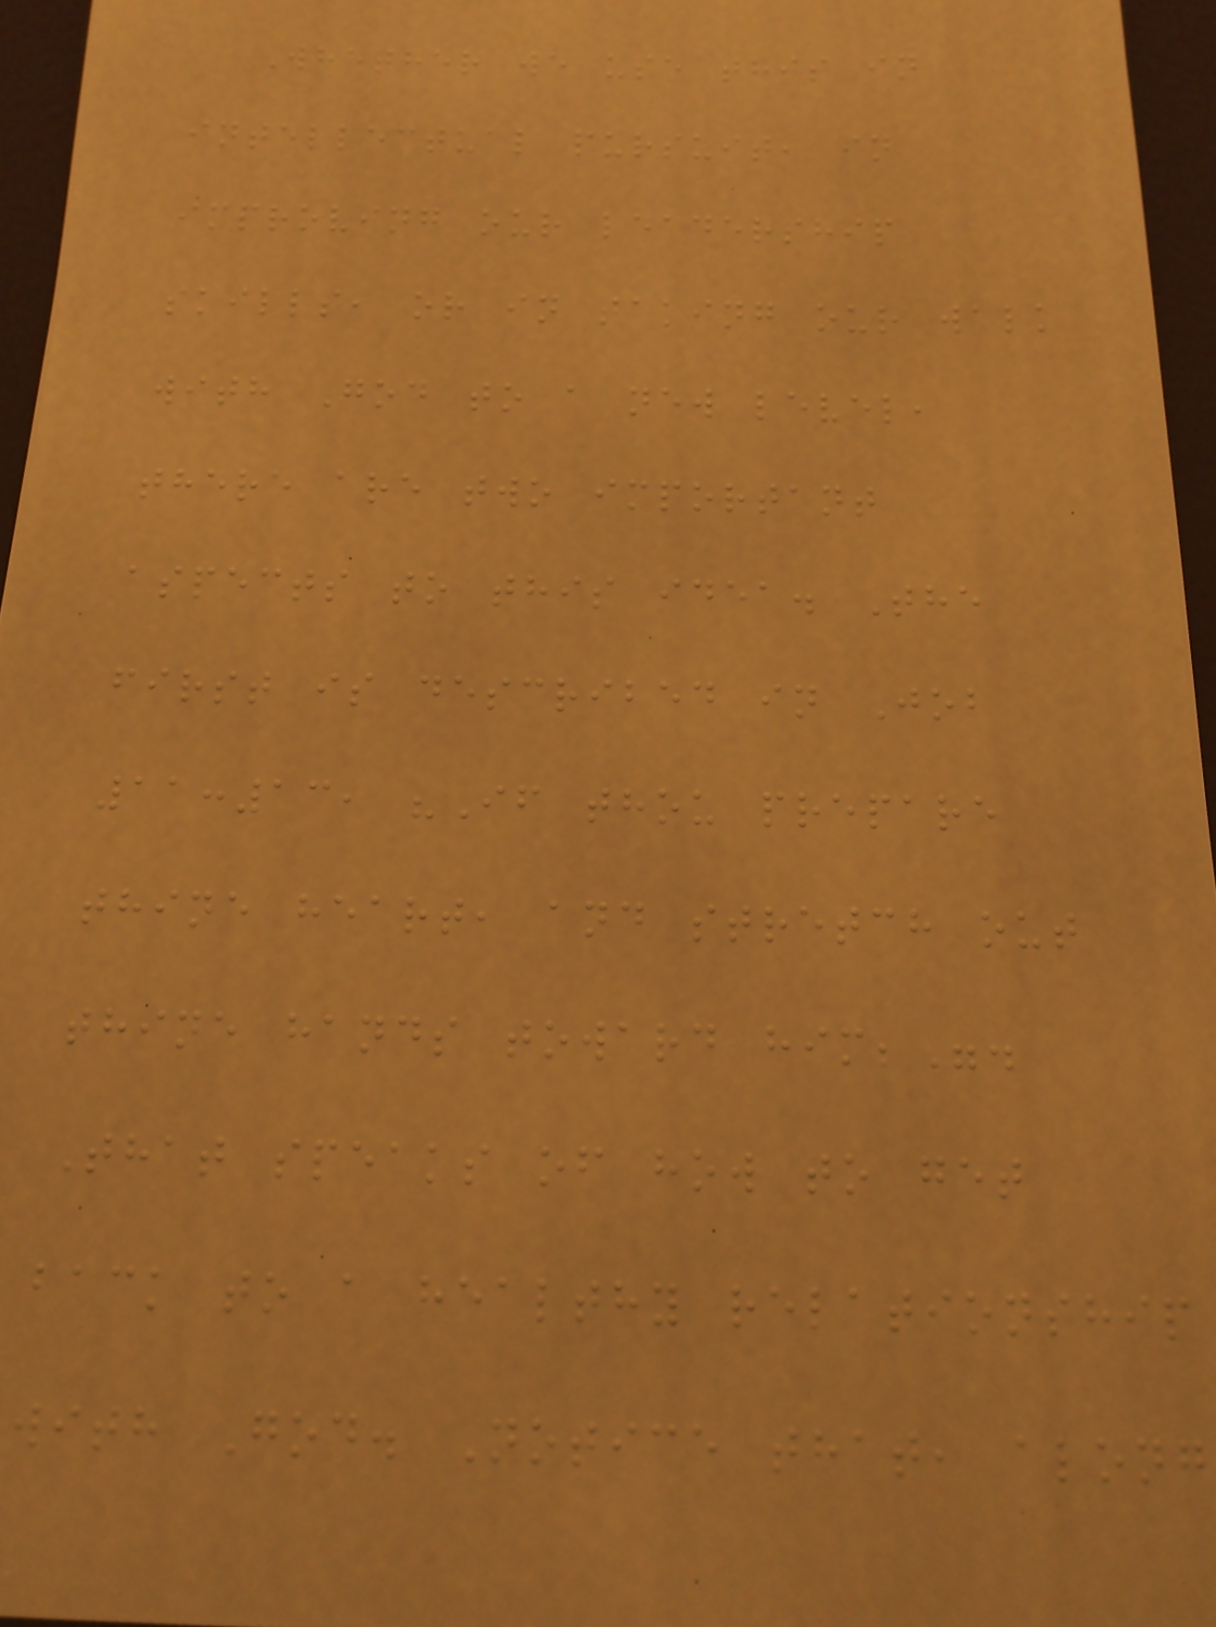Whether we use this in
intellectual pursuit, in
improving our leadership
skills, or in taking our walk
with God to a new level,
there are two important
aspects to this idea. The
first is described in Job
11:13, "If thou prepare
thine heart, and stretch out
thine hands toward him;".
That speaks of how to get
back to a healthy relationship
with God. Notice that, along
